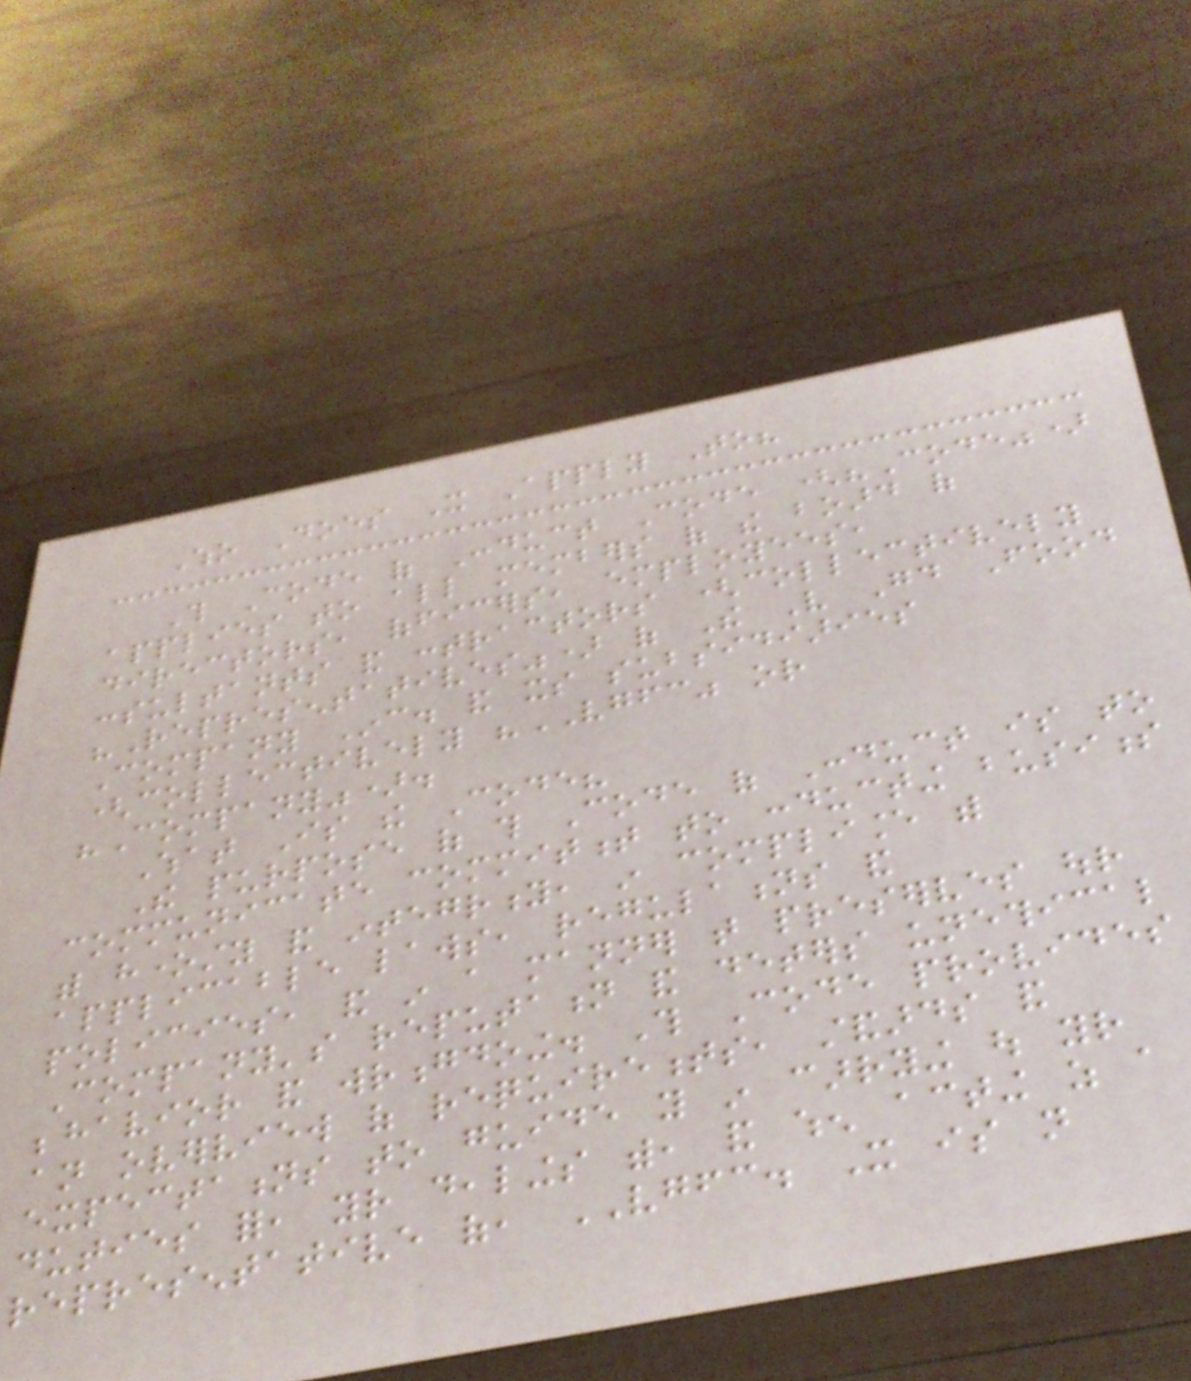Who Does It Apply To?
This Code of Conduct Code ("Code")
applies to all members of the board of
directors, officers, employees,
consultants and contractors (collectively
"Representatives") of The Very Good Food
Company Inc. and its subsidiaries
(collectively "VGFC" or
"Company").
What Is the Code?
The purpose of this Code of Conduct is to
communicate commitment to conducting business
with honesty and integrity, in compliance with
applicable laws, regulations and
policies, and in a manner that preserves our
Company's reputation and deters unethical
behavior and wrongdoing. This Code provides
an overview of requirements, standards and
expectations to guide you in carrying out your
duties for, your dealings with, and when acting as a
representative of, VGFC. It is not
